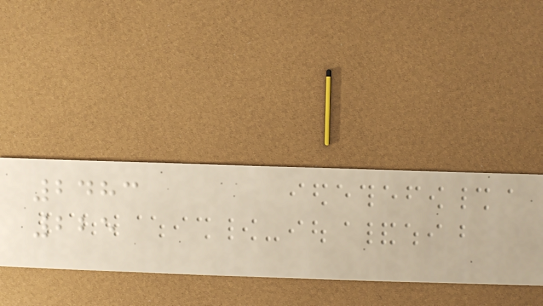2483
225
